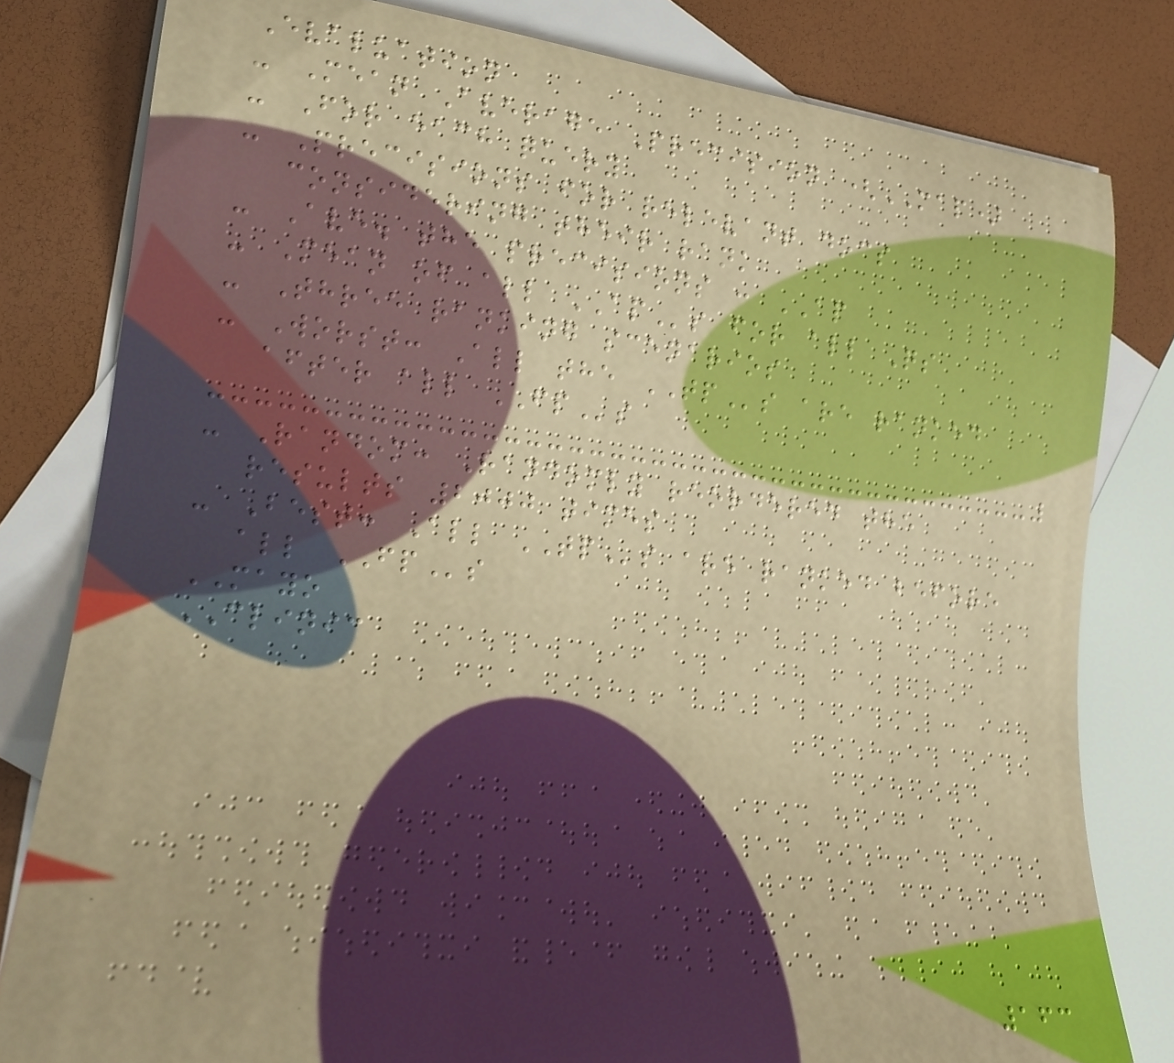Evaluation
- Mean Average Precision (MAP)
- For each query
- Precisions for relevant docs
considering their rank
- Ave. the precisions : AP
- Mean of all APs for all Qs
- Three ranking scenarios
- Worst: All the TPs are ranked
after all FPs
- Random: Randomly reordered the
results 2000 times
- Best: All TPs are ranked before
all FPs
MAYO
CLINIC
163
